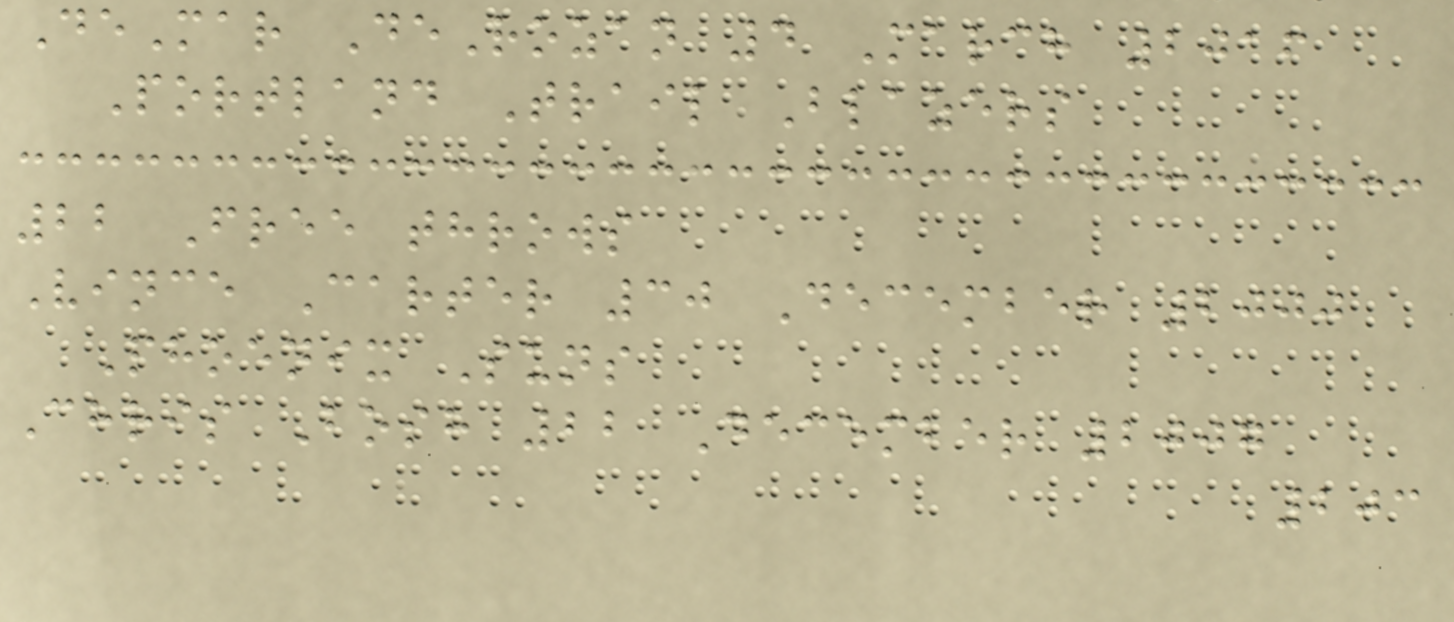DeMar DeRozan 4 March 2016
Portland Trail Blazers
22 Free throws
Vince Carter 30 December 2000
Phoenix Suns
Chris Bosh 22 December 2007
203
